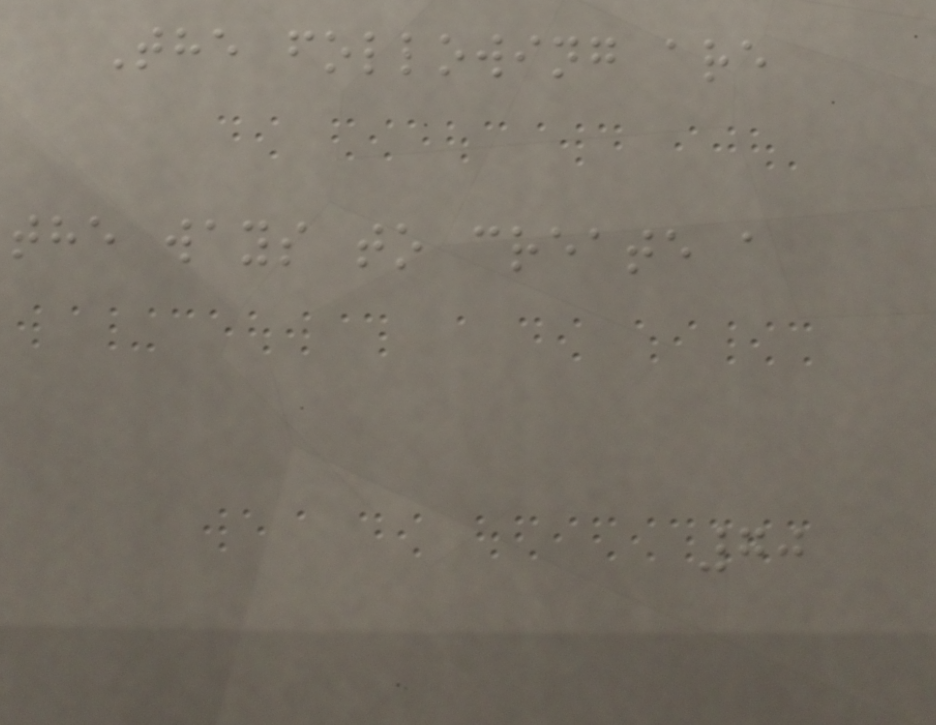The following are
the ways to create a
70
